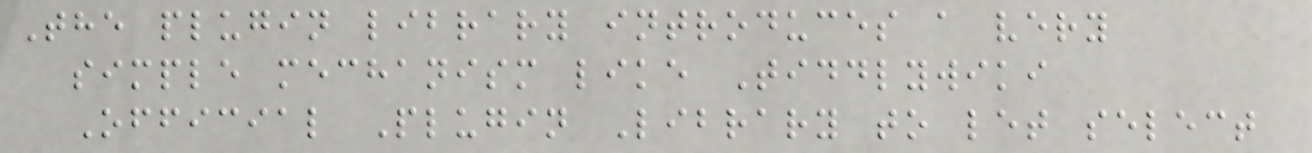The plugin library introduces a very
simple mechanism like Tiddlywiki
Official Plugin Library to let select
